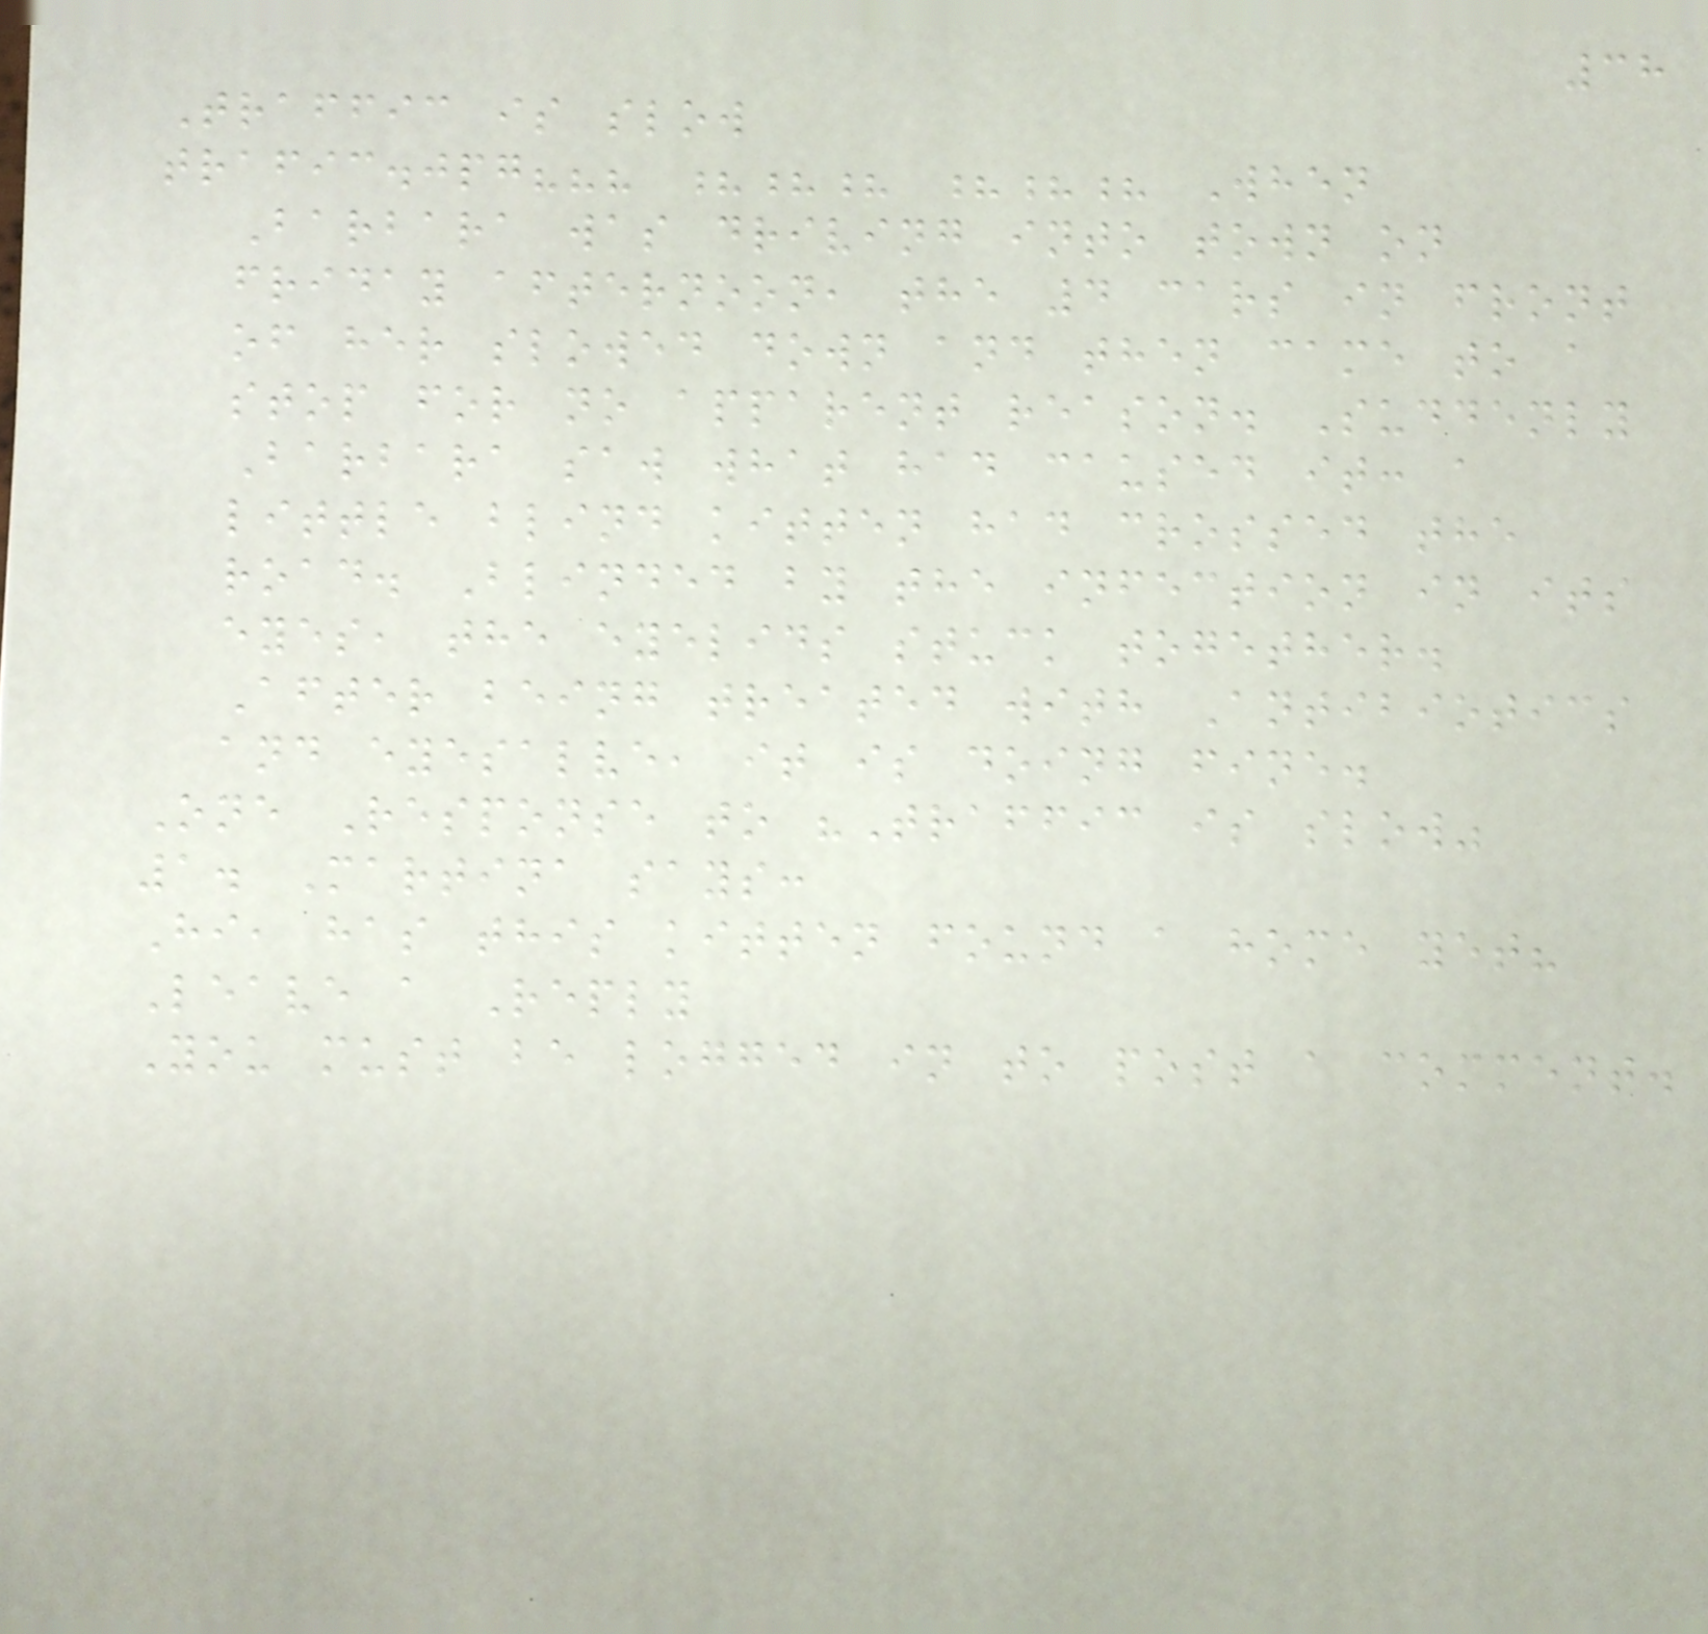38
Traffic is slow
trafic.jpg??? ??? ??? When
Barbara was driving into town on
friday afternoon, the 4 cars in front
of her slowed down and then came to a
stop for no apparent reason. Suddenly
Barbara saw what had caused it: a
little blind kitten had crossed the
road. Blinded by the infection in its
eyes, the eyelids stuck together.
After being treated with Antibiotics
and eyesalve, it is doing fine.
One Response to "Traffic is slow"
1. Martina says:
Hi, has this kitten found a home yet?
Leave a Reply
You must be logged in to post a comment.
